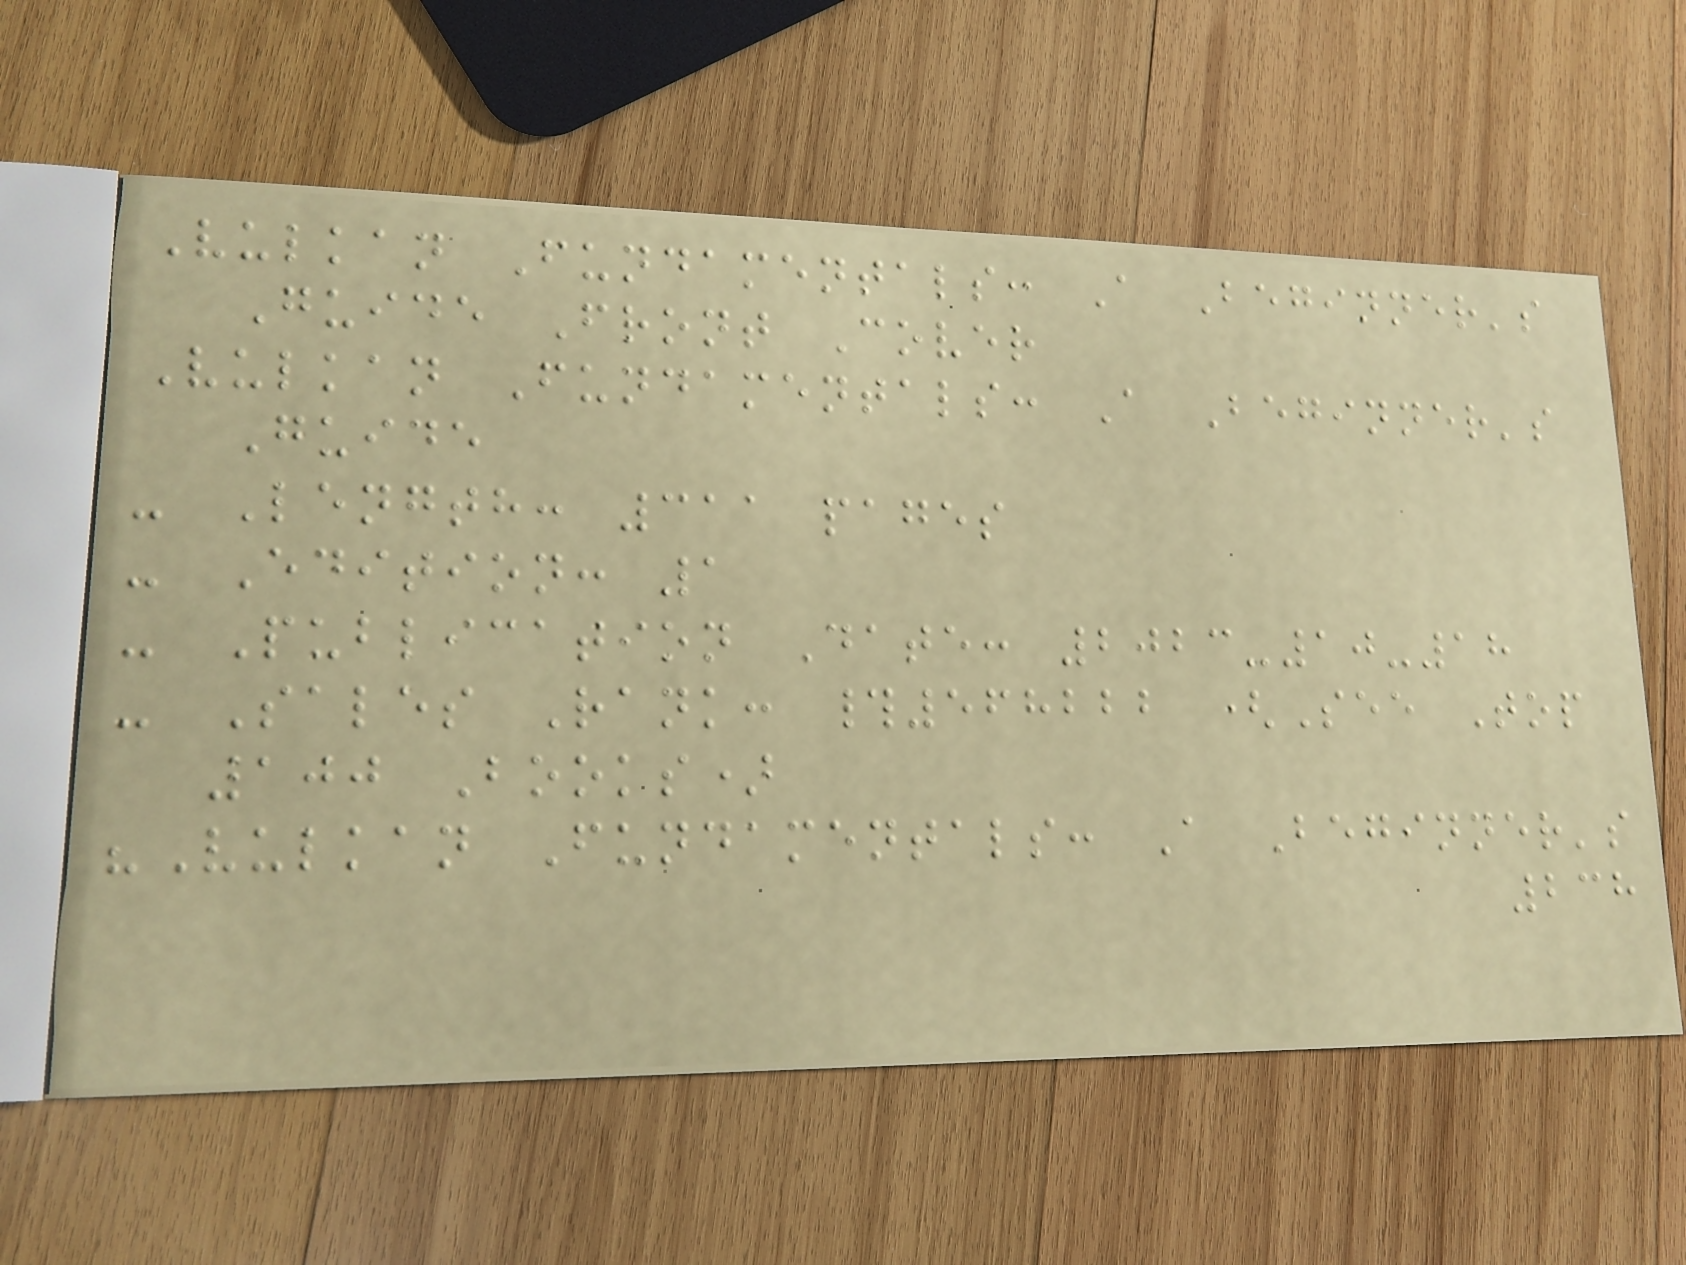Vulkan Fundamentals: A Beginner's
Guide Front Cover
Vulkan Fundamentals: A Beginner's
Guide
- Length: 311 pages
- Edition: 1
- Publication Date: 2023-10-18
- Sales Rank: #568222 (See Top
100 Books)
"Vulkan Fundamentals: A Beginner's
238
